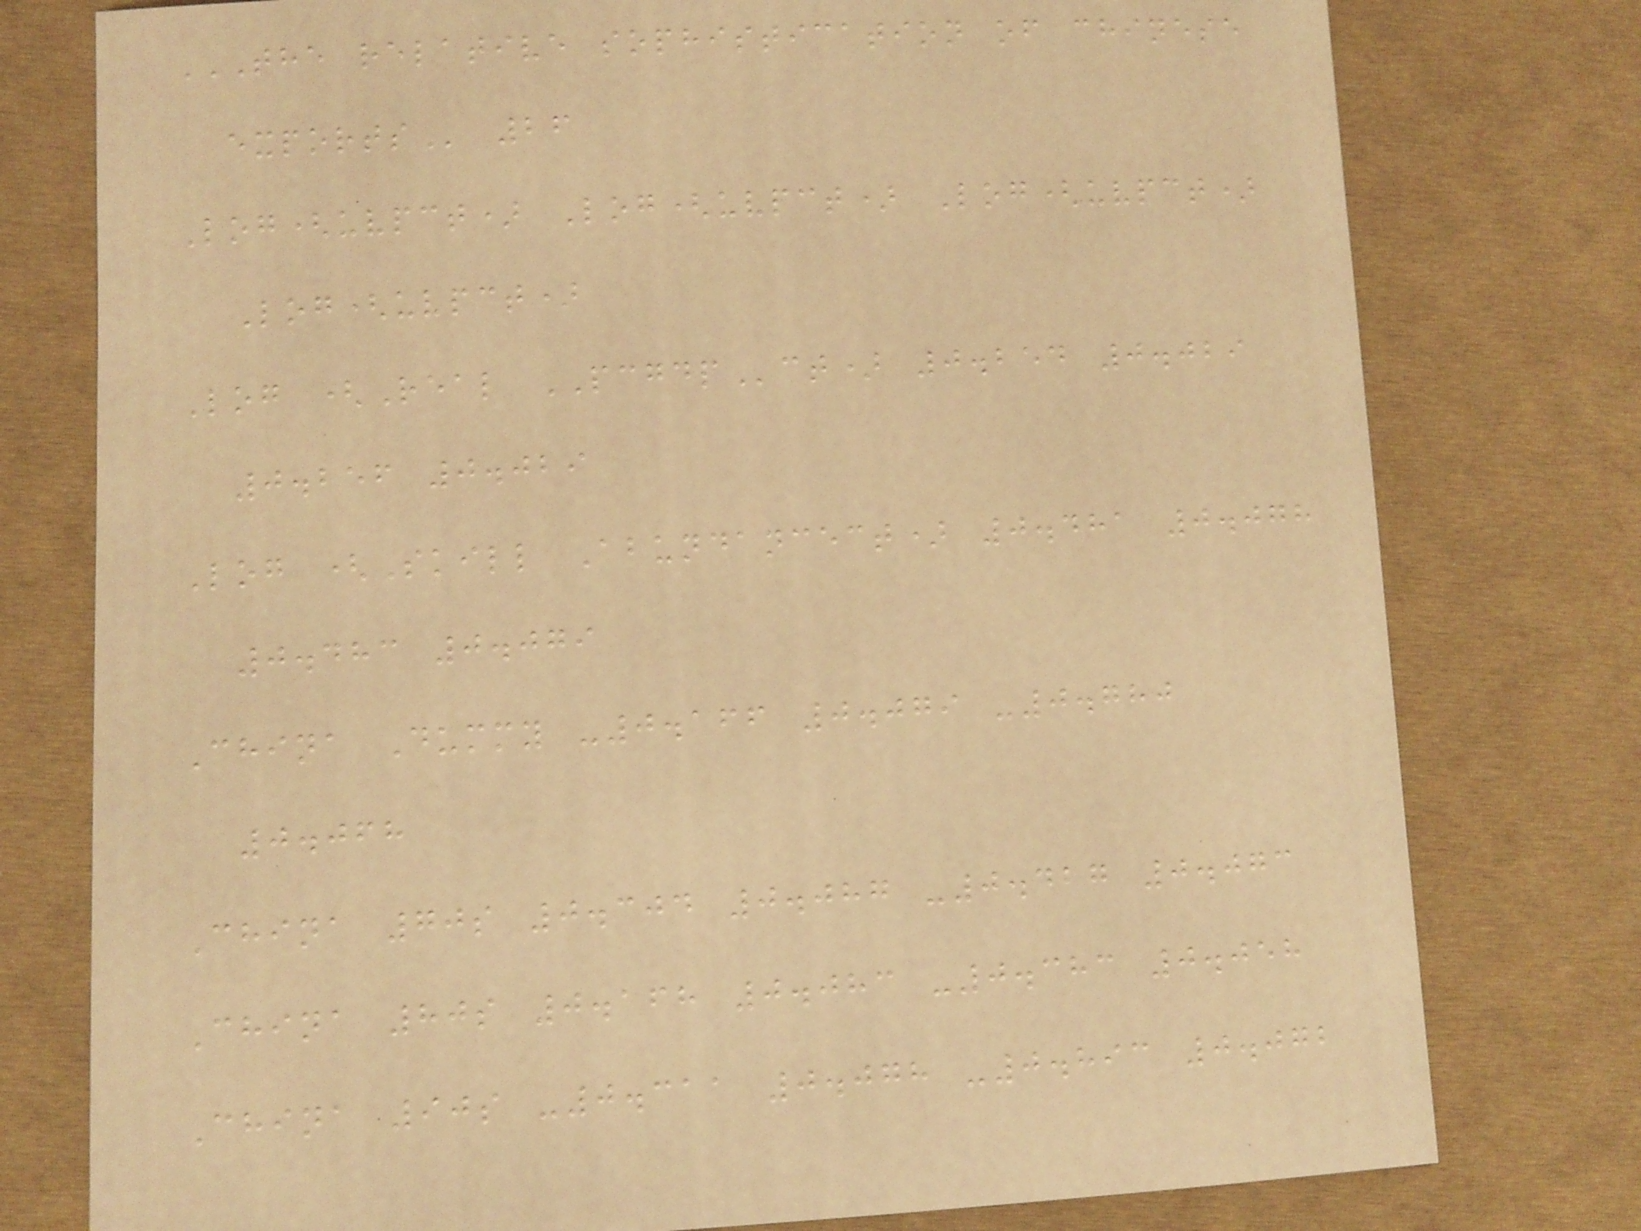THE RELATIVE SOPHISTICATION OF CHINESE
EXPORTS 26
Log(uvpct) Log(uvpct) Log(uvpct)
Log(uvpct)
Log (Real PCGDPct) 0.254 0.029
0.256 0.029
Log (Skill Abundancect) 0.481 0.078
0.483 0.079
China Dummy -0.166 0.079 -0.780
0.068
China 70s 0.304 0.087 -0.427 0.073
China 80s 0.168 0.083 -0.383 0.058
China 90s -0.311 0.078 -0.893 0.072
